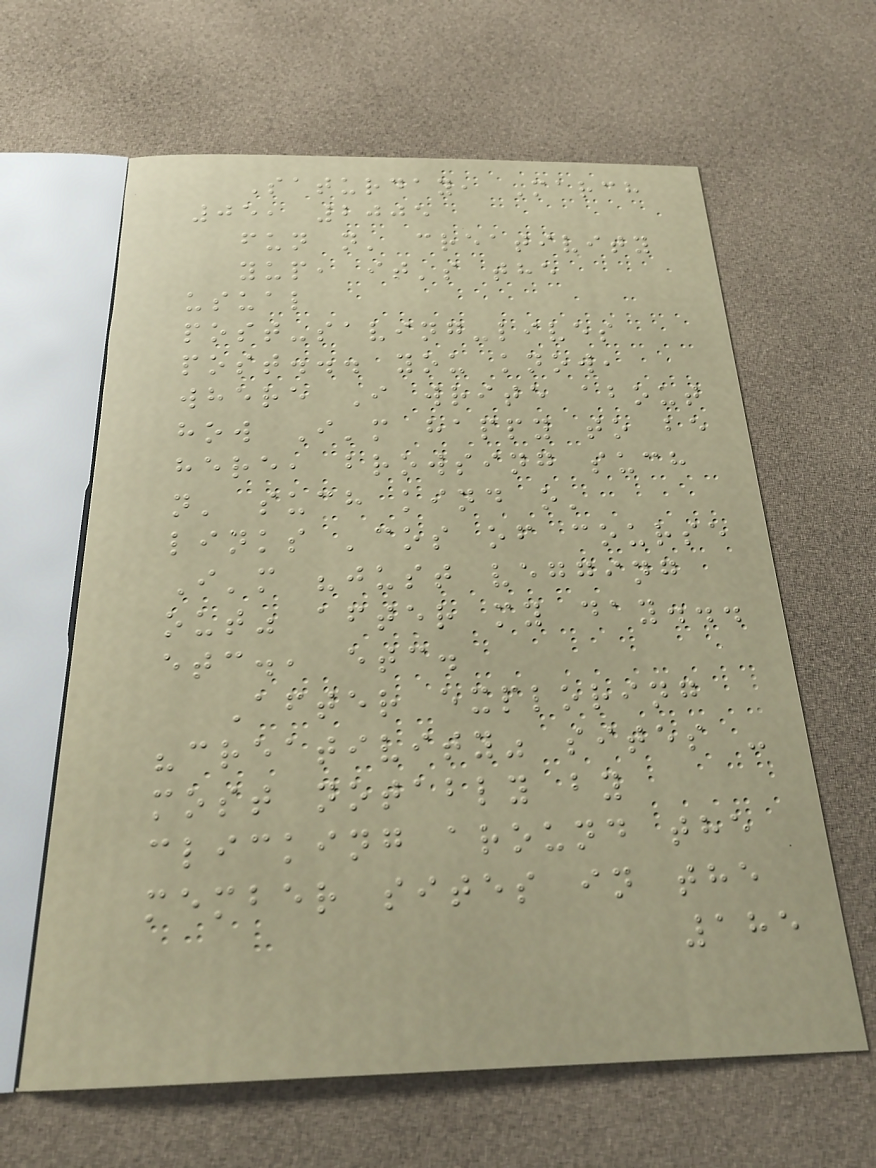Saturday, March
05, 2005
fun n' creativity
yup, it's the
usual
post-saving-lives
post... you know,
where I write about
how I'm happy to be
here, browsing such
n' such kind o'
links 'cos of course
I'm "just vegging
out" after my day...
etc., etc.
After exploring
"creativity" sites -
most notably by
clicking around the
member sites in the
185
